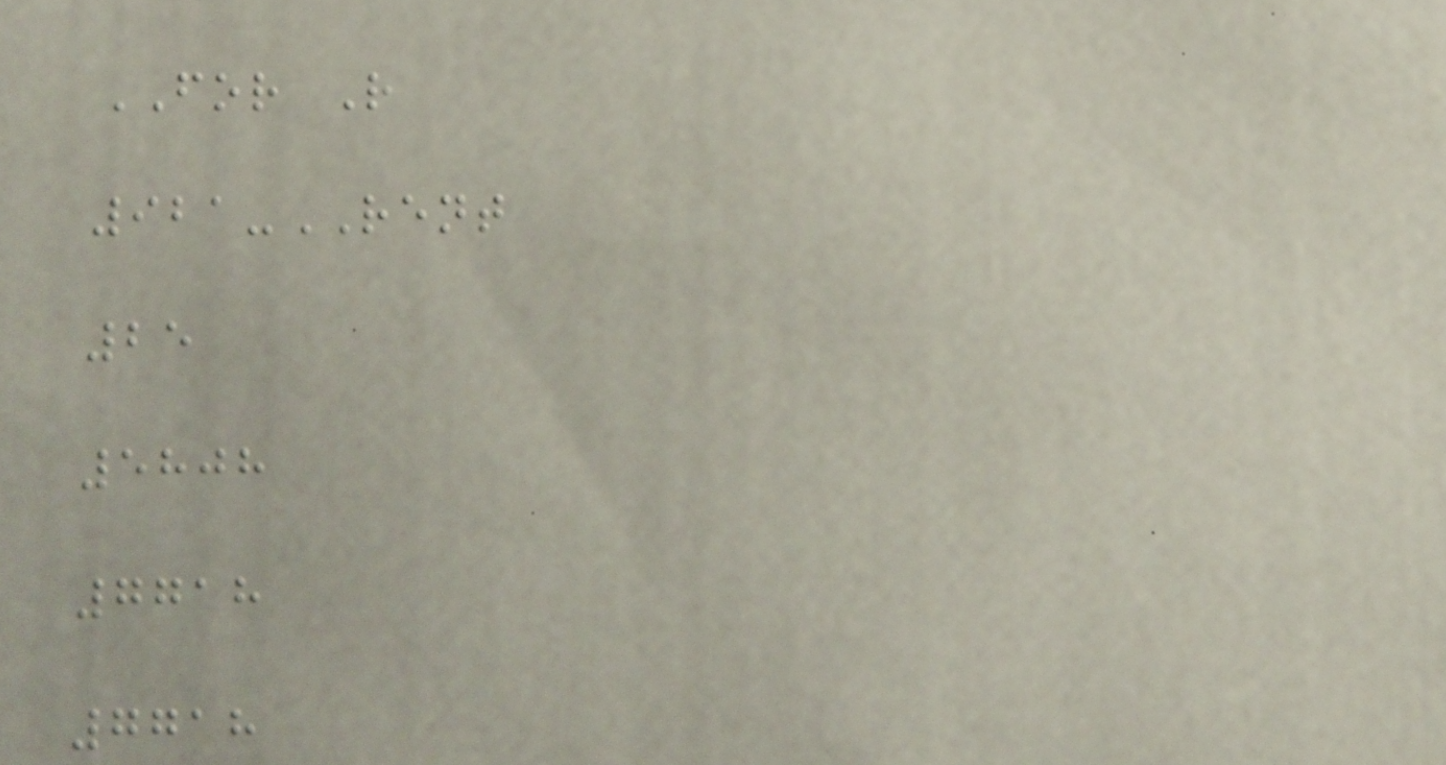FOR R
921-RENT
25
5808
7718
7718
